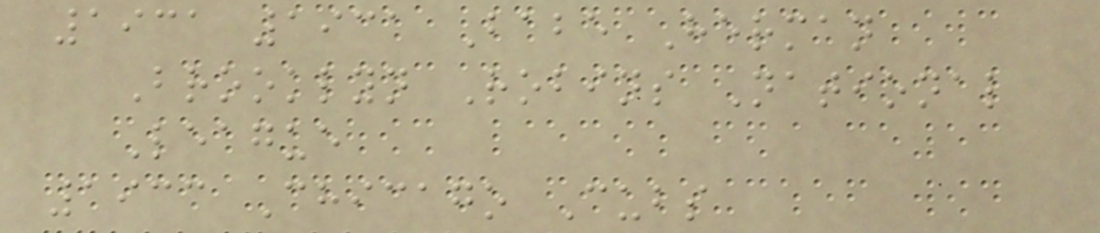1931 1931 Babe Herman
Brooklyn Robins National
League
1933 Chicago Cubs
